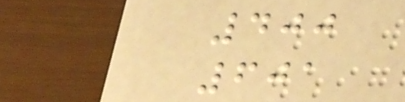400
601
